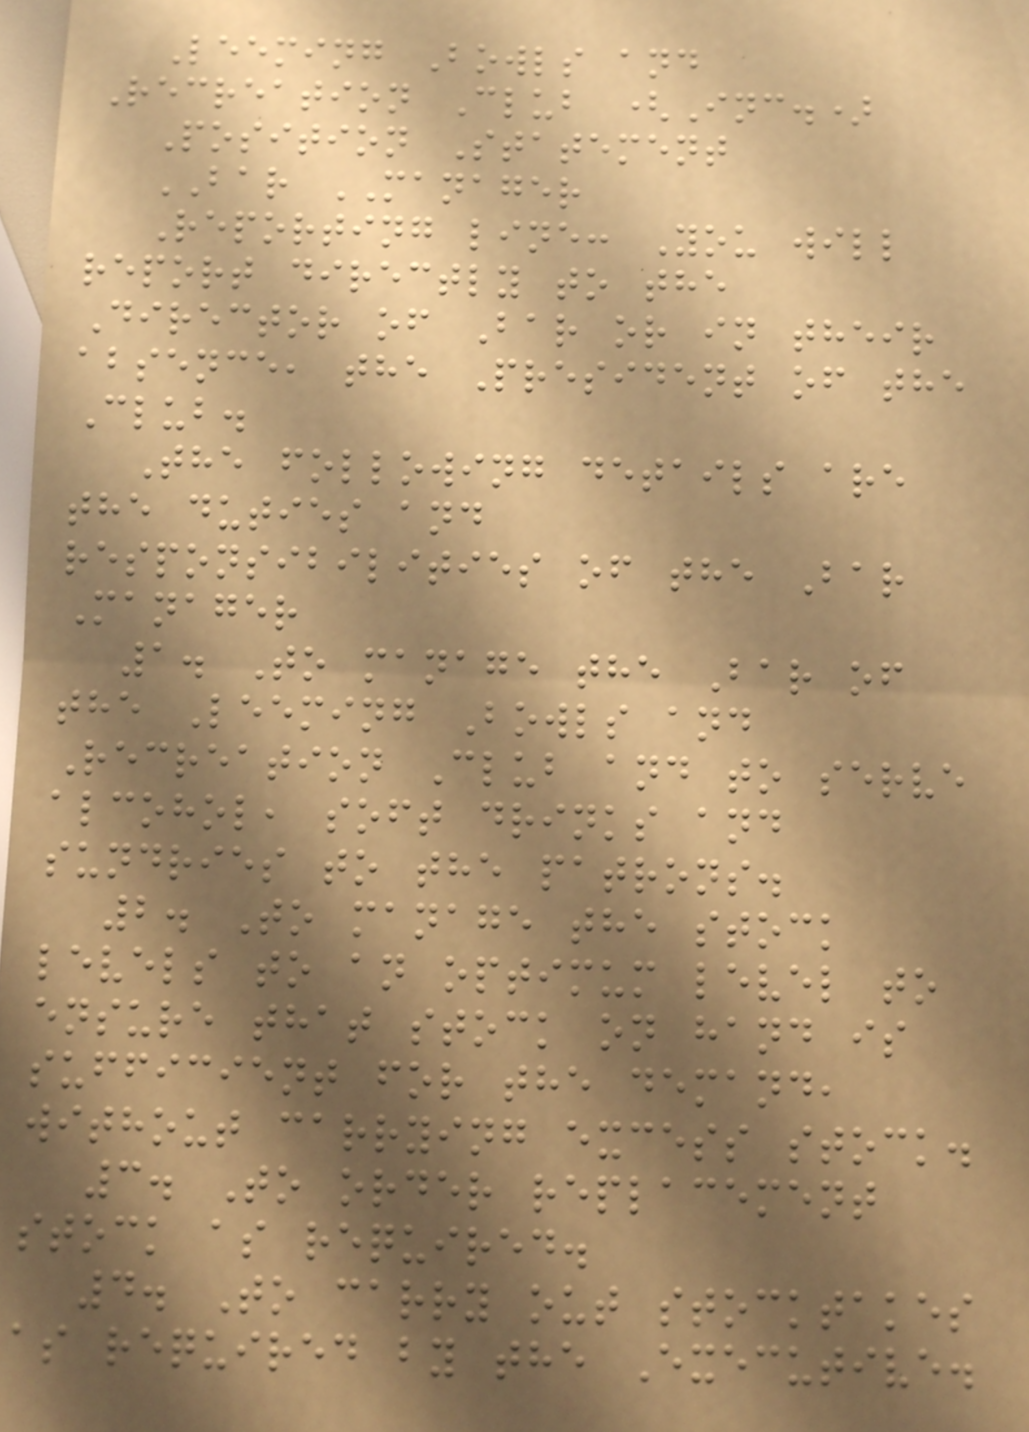Leeming Bowls and
Recreation Club (Inc.)
Position Statement
BAR MANAGER
Reporting line: You will
report directly to the
Director of Bar or in their
absence, the President of the
Club.
The following details are
the duties and
responsibilities of the Bar
Manager
1. To manage the Bar of
the Leeming Bowls and
Recreation Club and to serve
alcohol, soft drinks and
sundries to the patrons.
2. To manage the stock
levels to an optimum level to
ensure that stock on hand is
sufficient for the demand,
without carrying excess stock.
3. To order replacement
stock as required.
4. To carry out stocktakes
as required by the Executive.
